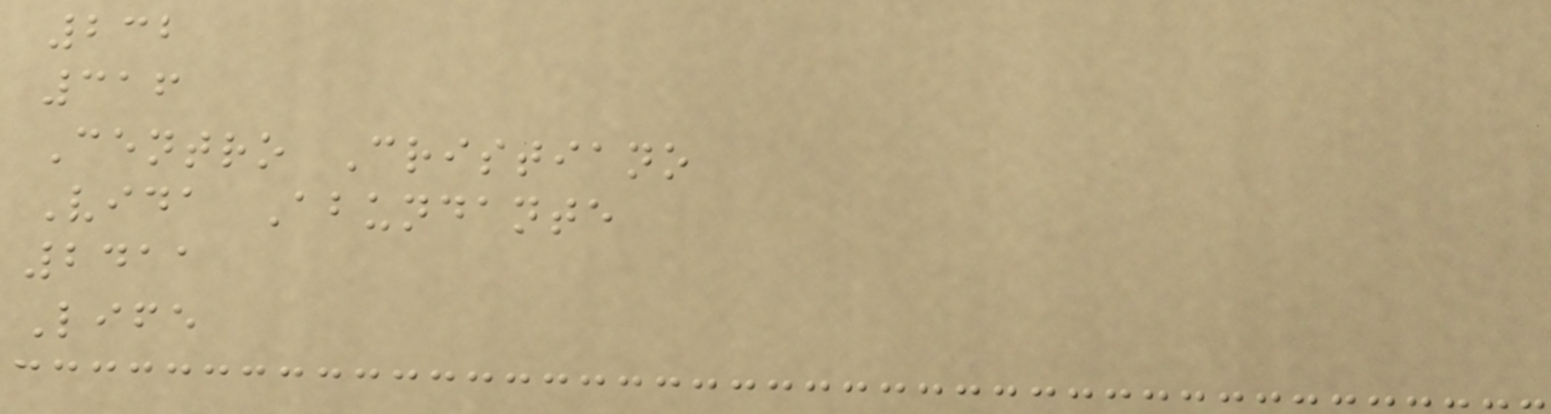232
316
Centro Cristiano
Vida Abundante
2411
Life
